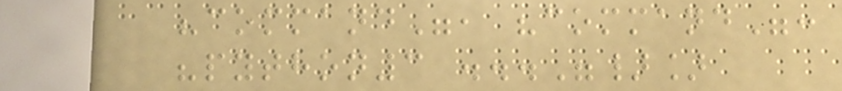"command", "command":
"python3 ..."}]
